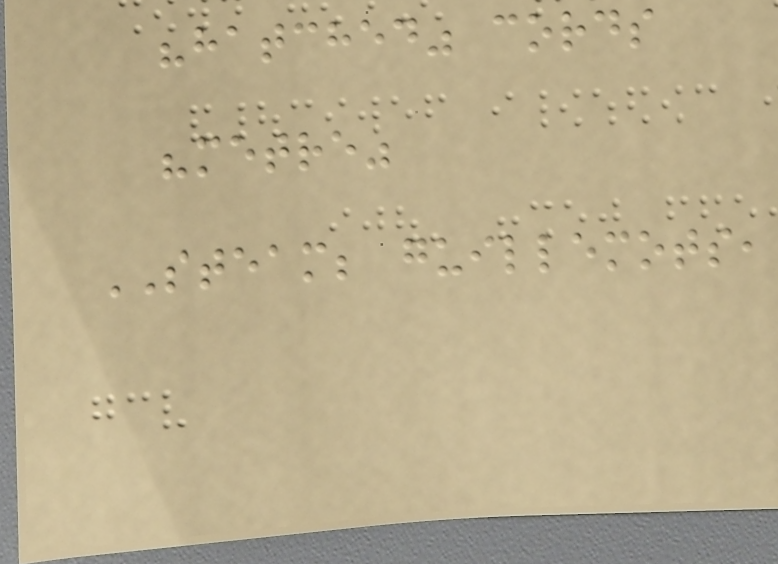"hatched" cords
"metre"
STEAM; guillemots,
